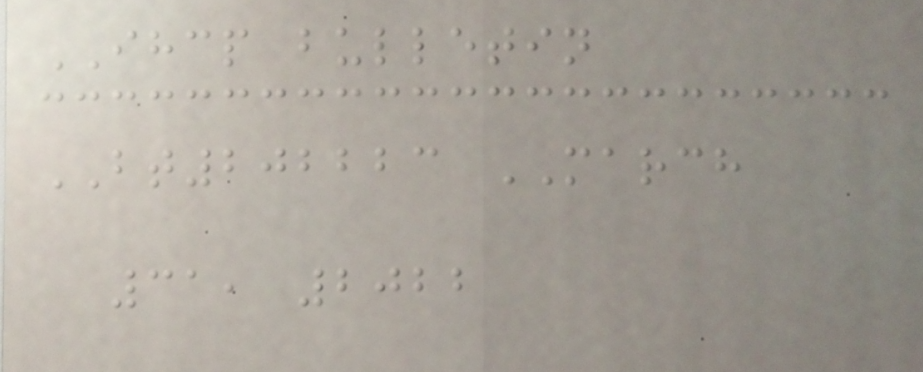IHCP bulletin
BT202223 MARCH
31, 2022
